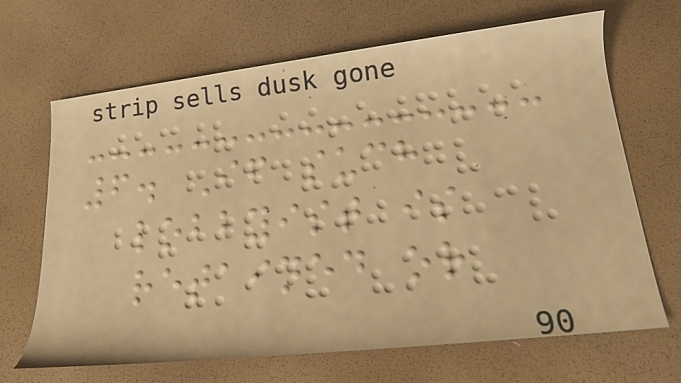6. If such
lobbyist is
retained or
